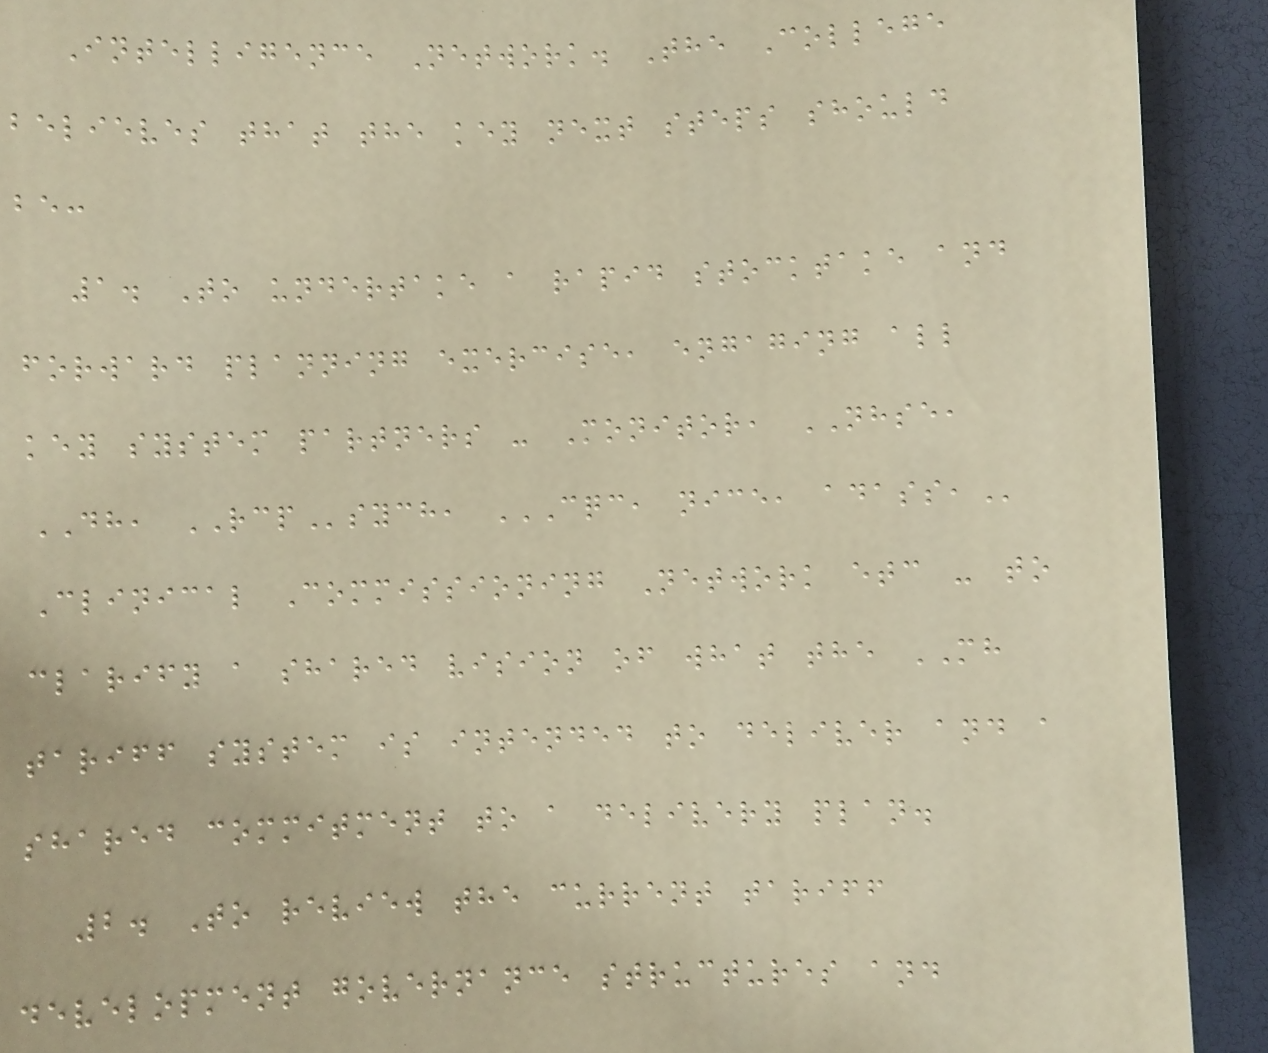Intelligence Network. The College
believes that the key next steps should
be:
1. To undertake a rapid stocktake and
forward planning exercise, engaging all
key system partners - Monitor, NHSE,
DH, RCPsych, CQC, NICE, ADASS,
Clinical Commissioning Network etc - to
clarify a shared vision of what the MH
tariff system is intended to deliver and a
shared commitment to a delivery plan.
2. To review the current tariff
development governance structures and
